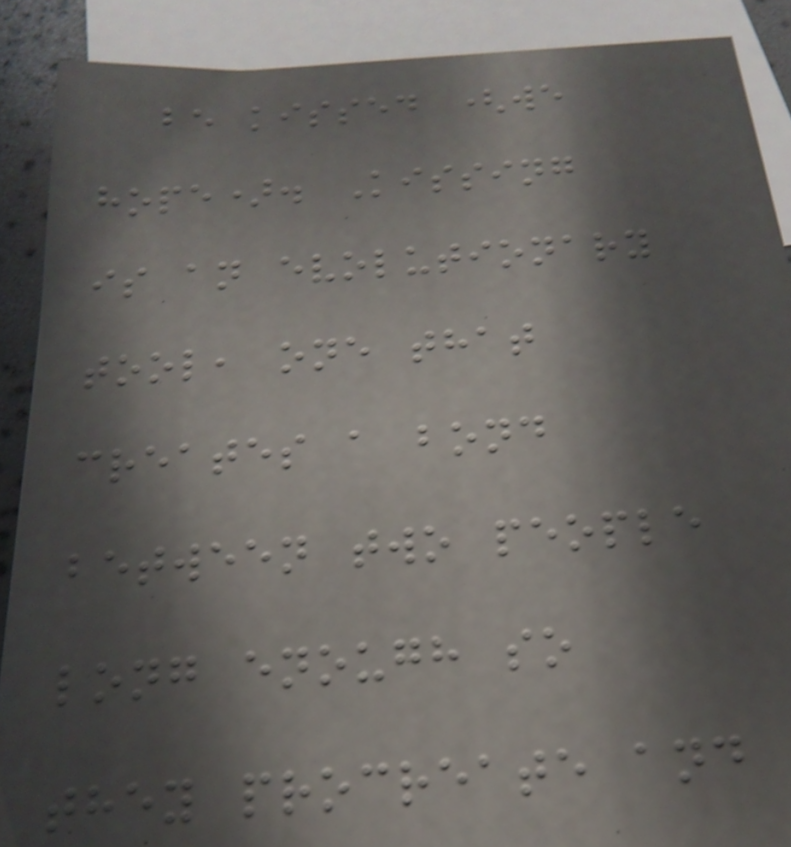be kissed (we
hope). Kissing
is an evolutionary
tool, one that
creates a bond
between two people
long enough so
they procreate and
